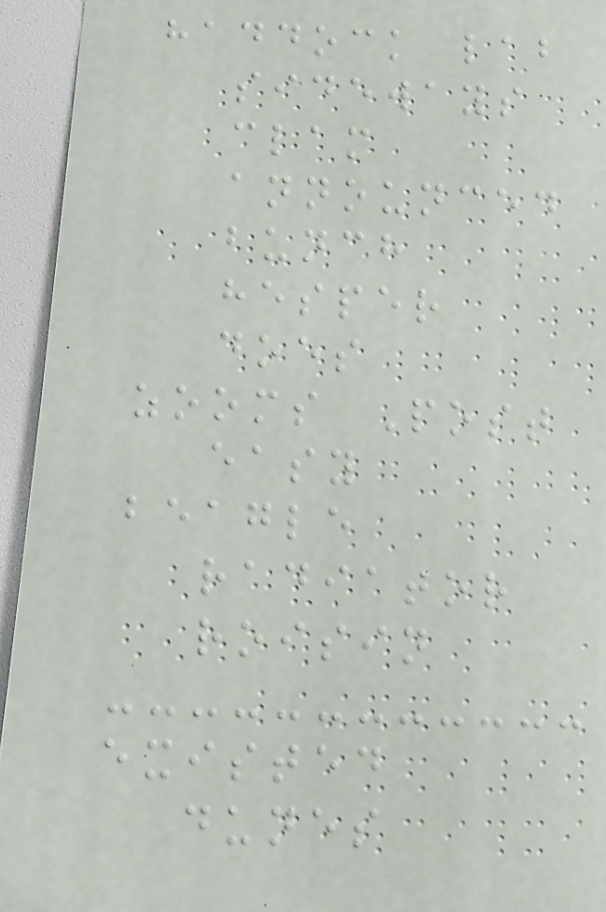haddock lab
sideways
clam
announced
bunch
hesper
does
zooms Post
easy
beagle
radiator
roisin
existed
dunes
